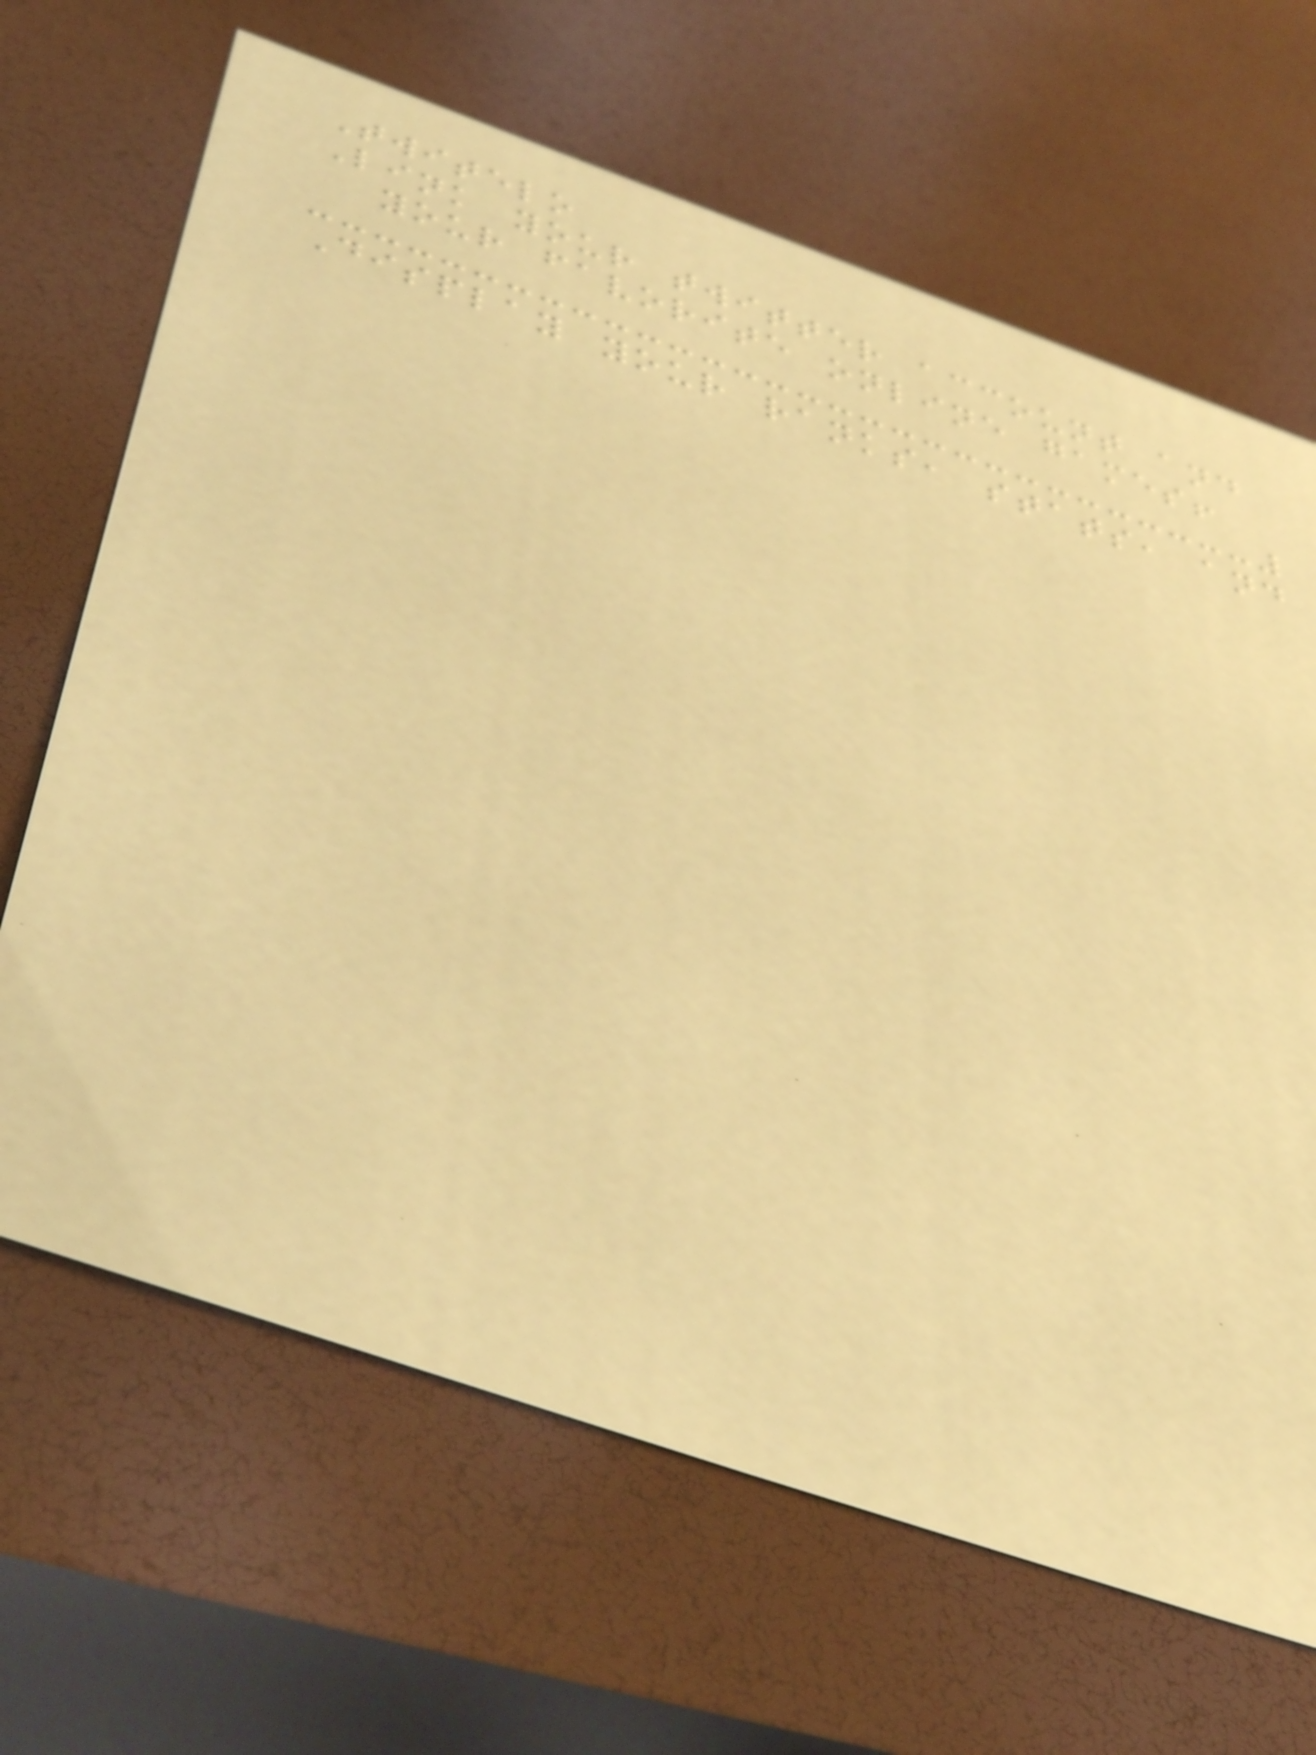Twitelo
Link your twitter account and
your favorite online games!
Display your ranks, stats, and
